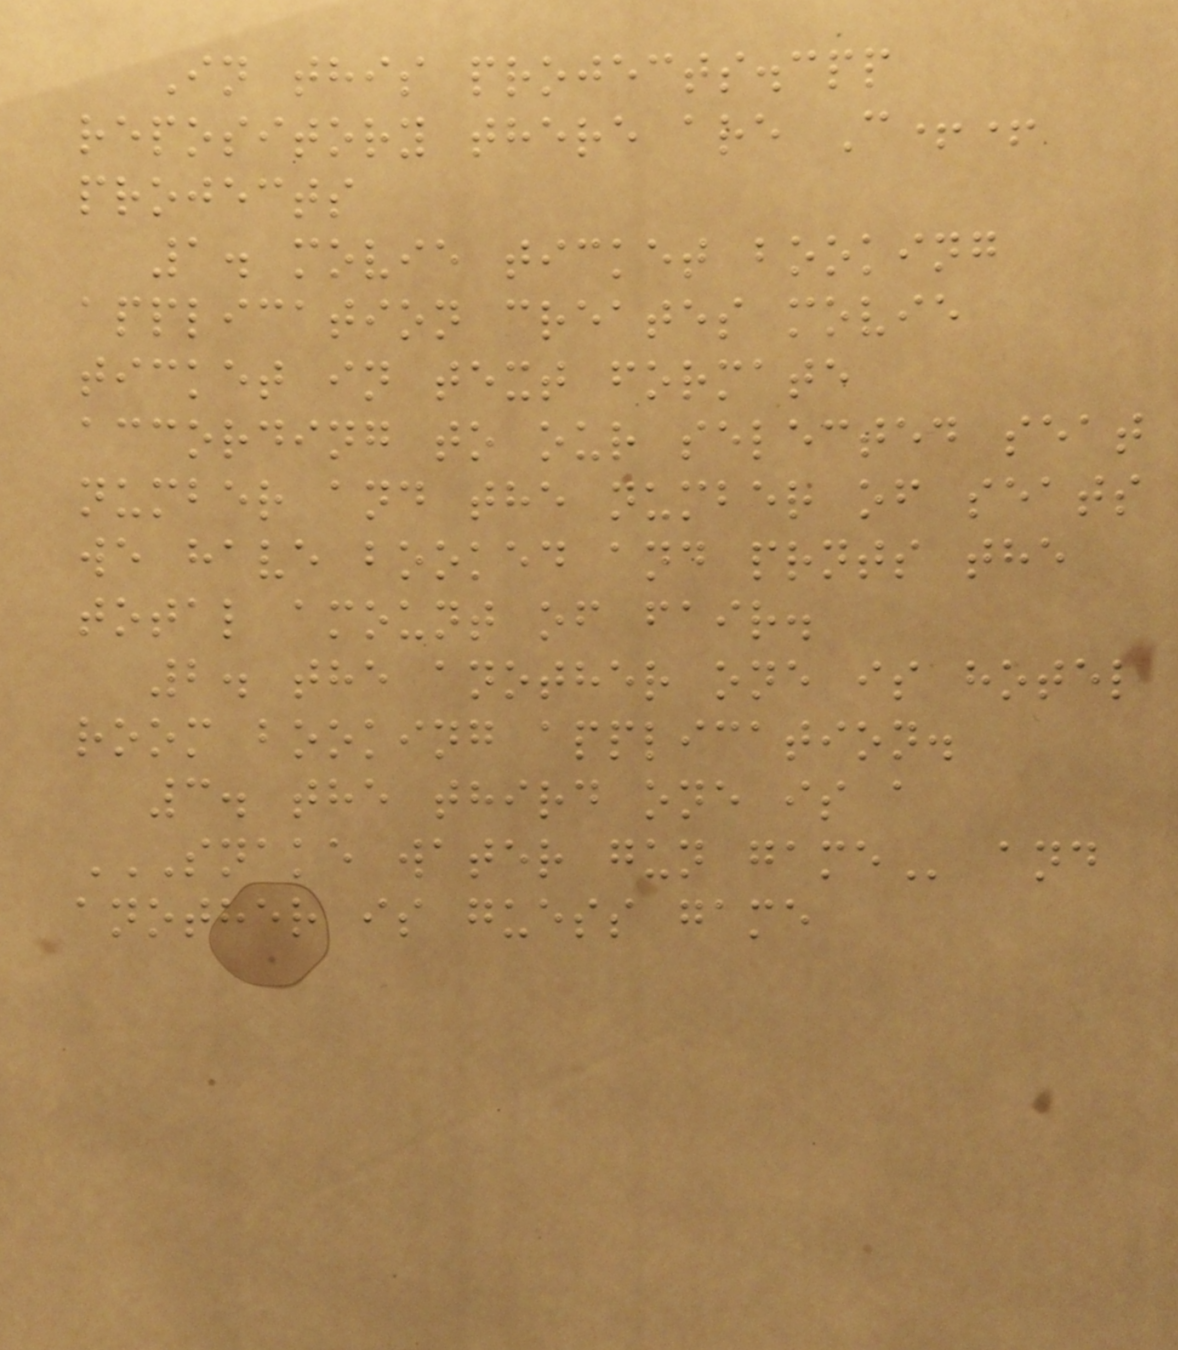In this projects.cpp
repository there are C++
projects
1. movie ticket booking
application creates movie
ticket in text formate
according to our selected seat
number and the number of seats
we have booked and prnts the
total amount of fair.
2. the another one is hotel
room booking application.
3. the third one is a
SNAKE WATER GUN GAME and
another is guess game
